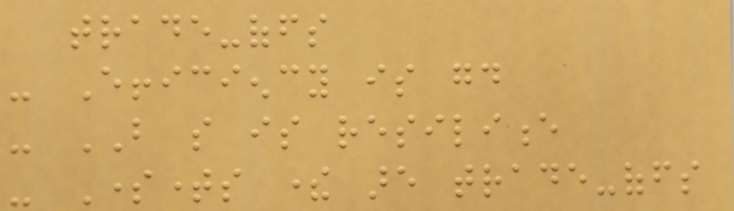trade-offs
- Efficiency is good
- BUT so is resilience
- Sometimes there are trade-offs
